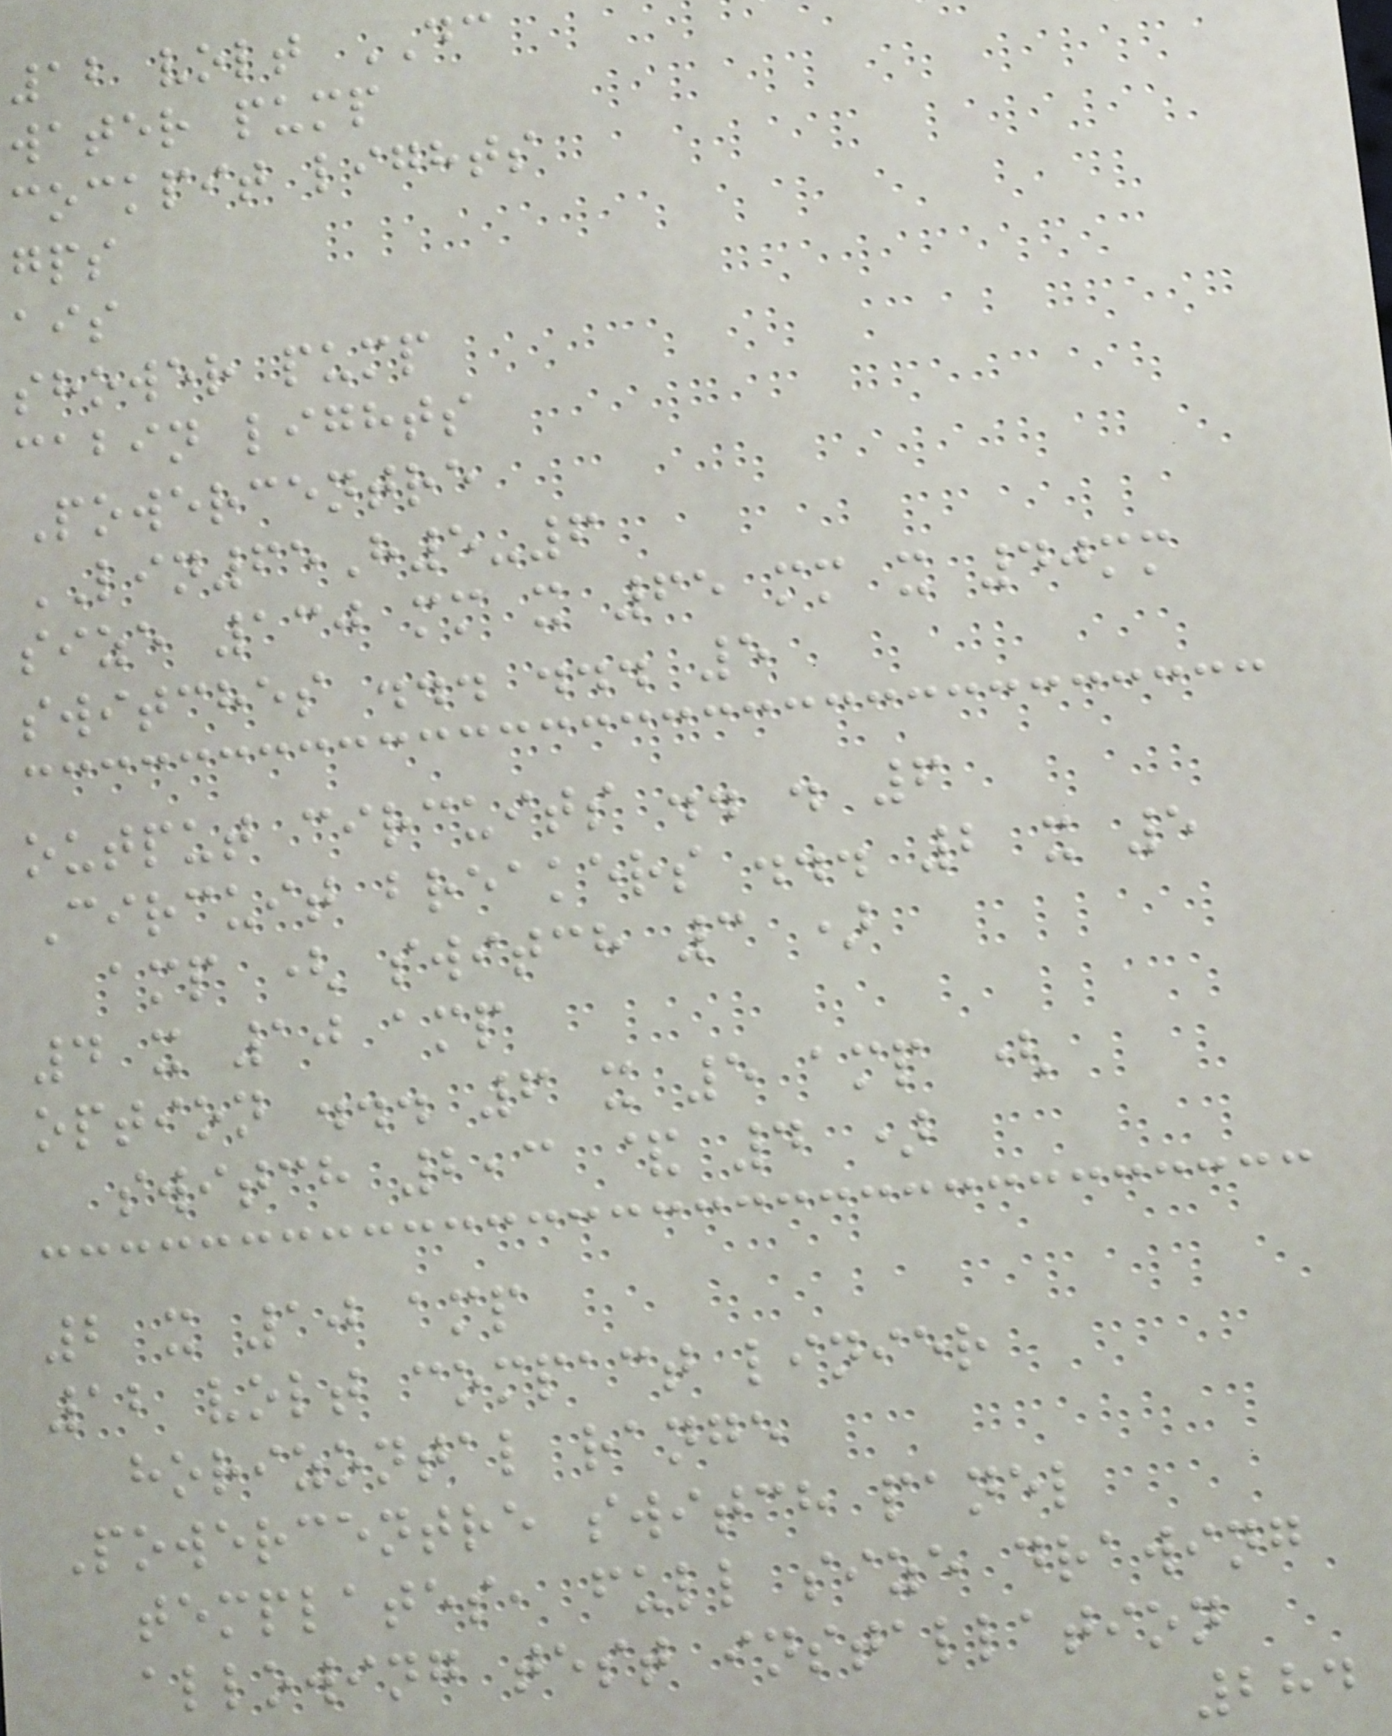12 volt DC
water pump
cockpit lights
gps
ais
shower pump
cabin lights
Powercentre
LIN65H5-6
size 130 mm x 65 mm x 40mm
switches ... ... 5
output circuits .. . 6
Circuit breakers ... 2 x 5
amp ( switch 3 )
4 x 10 amp
option ... 6 x 5 amp (
switch 2,3 & 4 )
2 x 10 amp
12 volt compact linier
horizontal range
Powercentre switch panel
templates, full size drawing
allowing test installation
284
